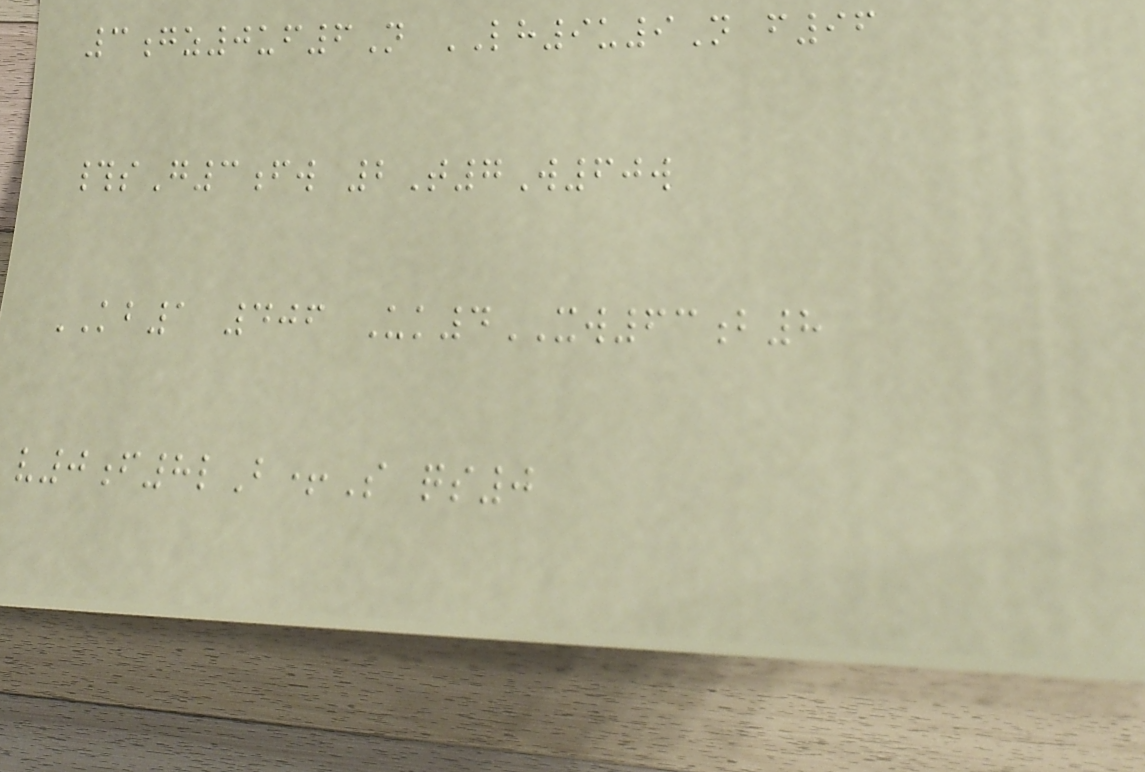3gz0uf6N LH9u9N f96
#sG3fw 2T7W60w
KB1 406 Uk4XW63b8
v0f8lB+S qs0
